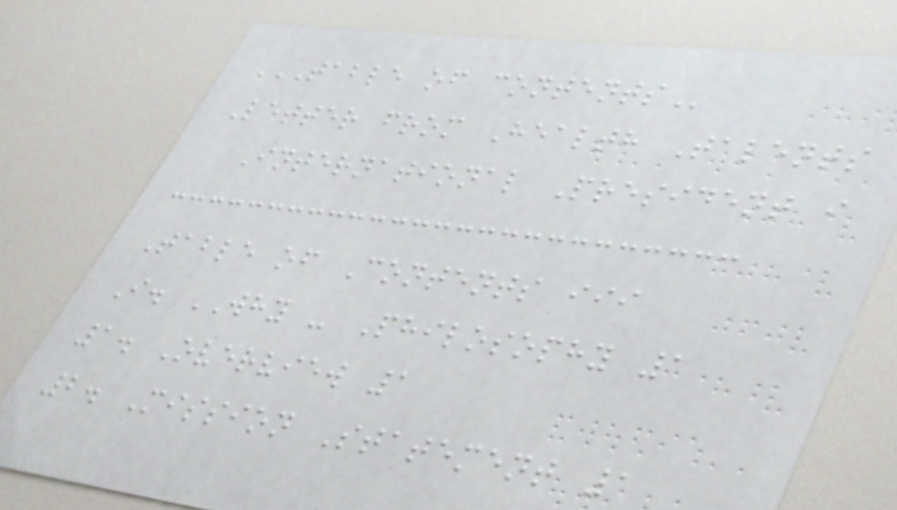TABLE OF CONTENTS
Letter from Health Talents
International President i
Table of Contents iii
I. WHY - Philosophy 1
1. Overview 1
2. Mission Statement 1
